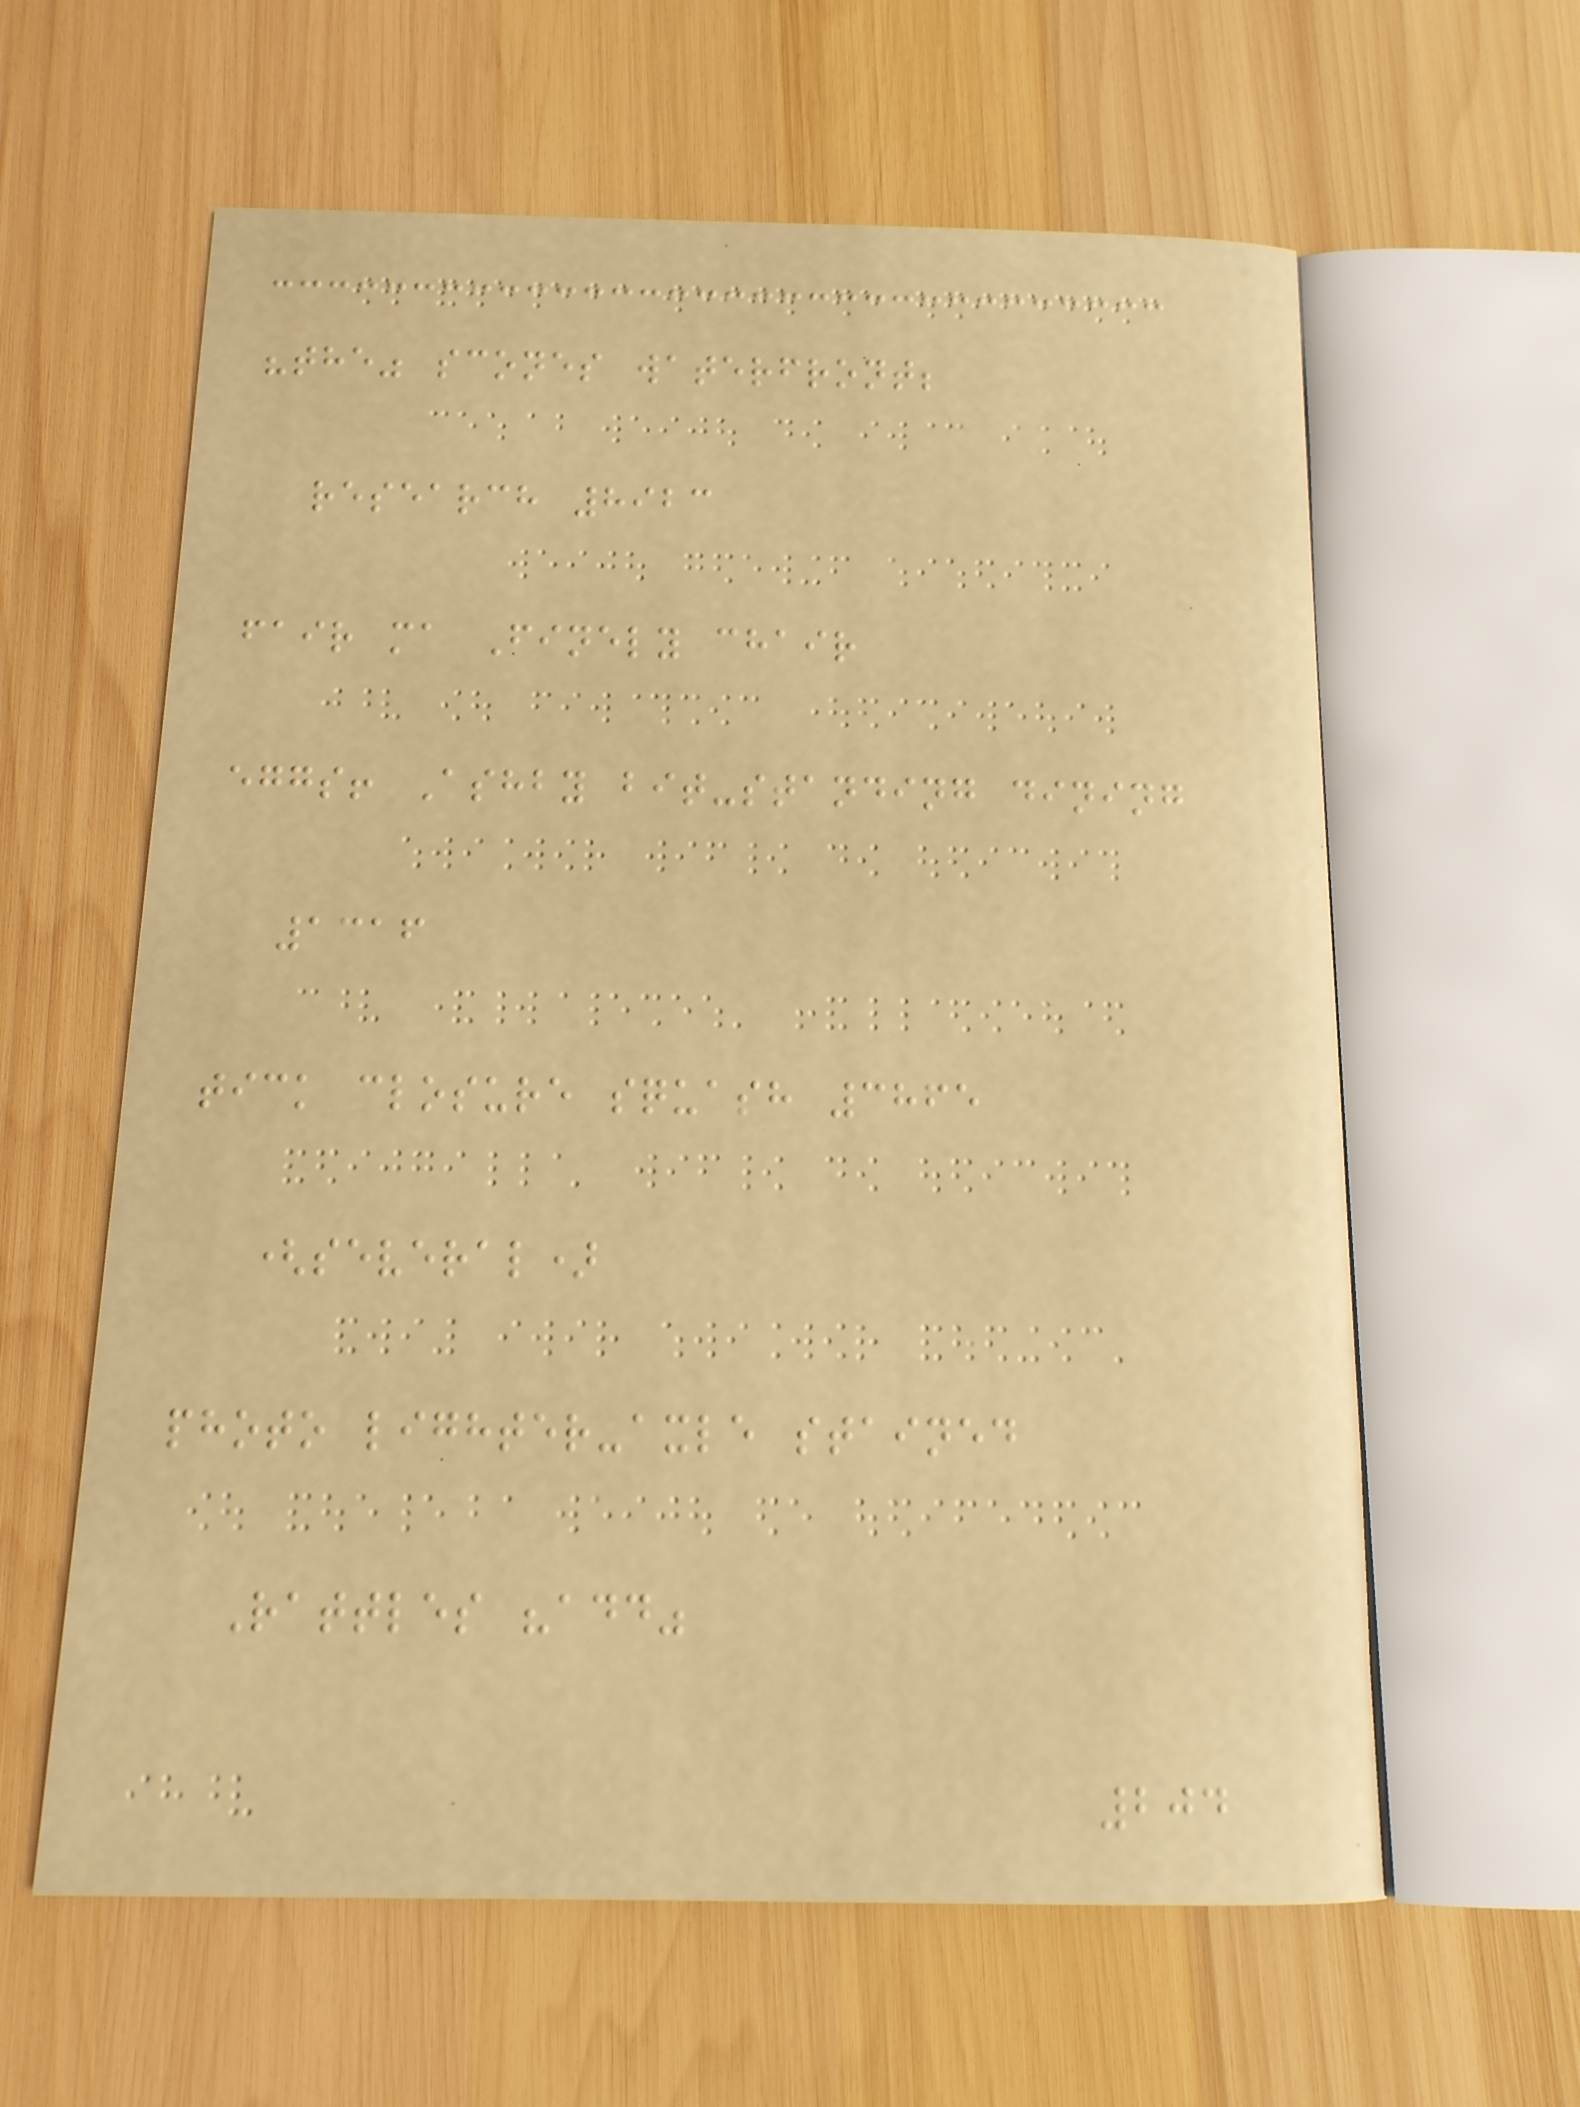"the" scones waterfront;
research 8923
fair ma Finely chair
eggs! Ashby bit-standing dining
1316
tick closure squash 3865
(several)
photo lighter-axle stained
Rattles "add"
204
